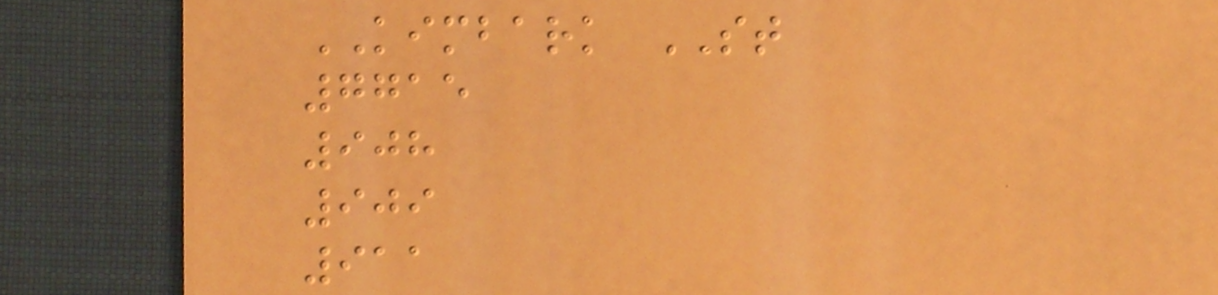KIMBARK ST
7715
908
909
911
